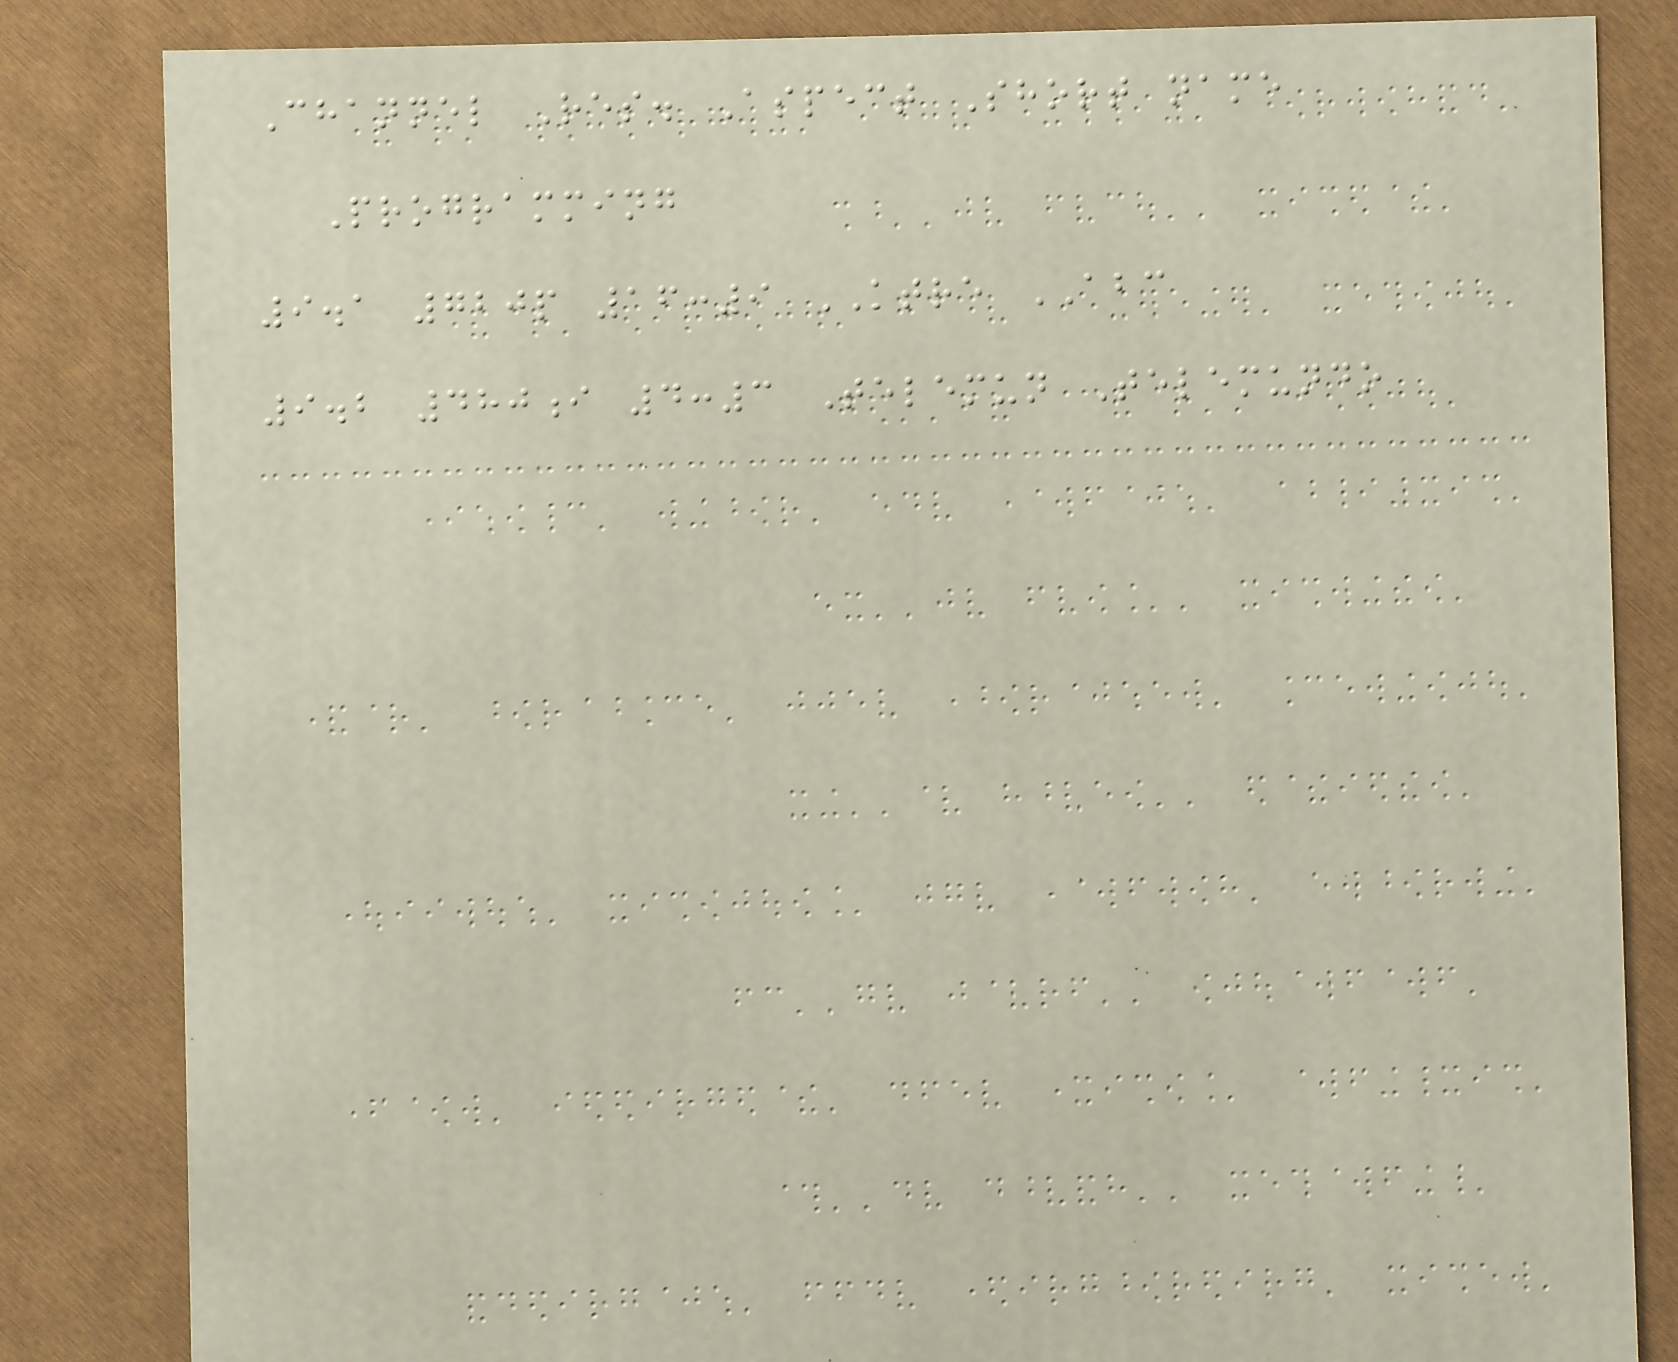Channel Res. Aspect Short name
Programming
9.1 720p 16:9 KTRE ABC
9.2 480i 4:3 Telemun Telemundo
